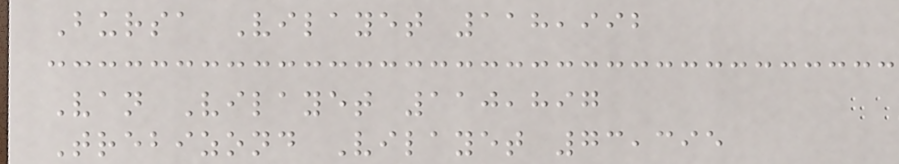Bursa Vilayet 118,992
Van Vilayet 110,897
Trebizond Vilayet 73,395
